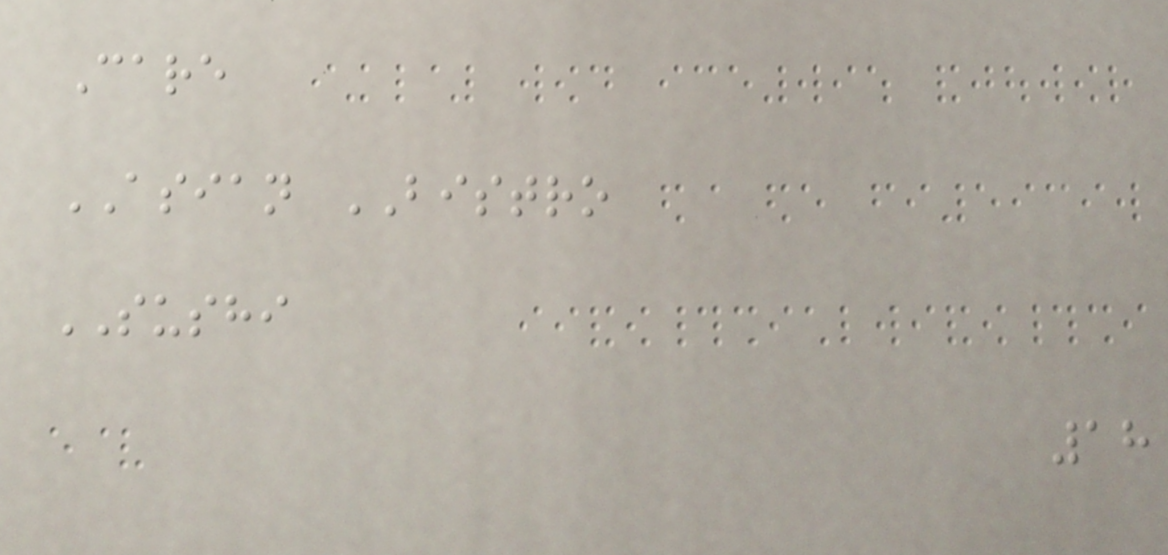Care
ASIAN BISTRO
SUSHI
18
